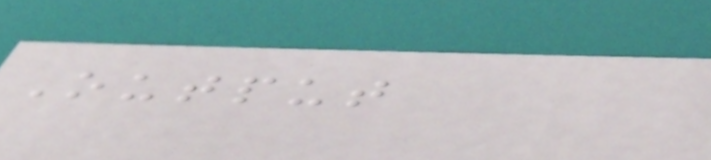Output
